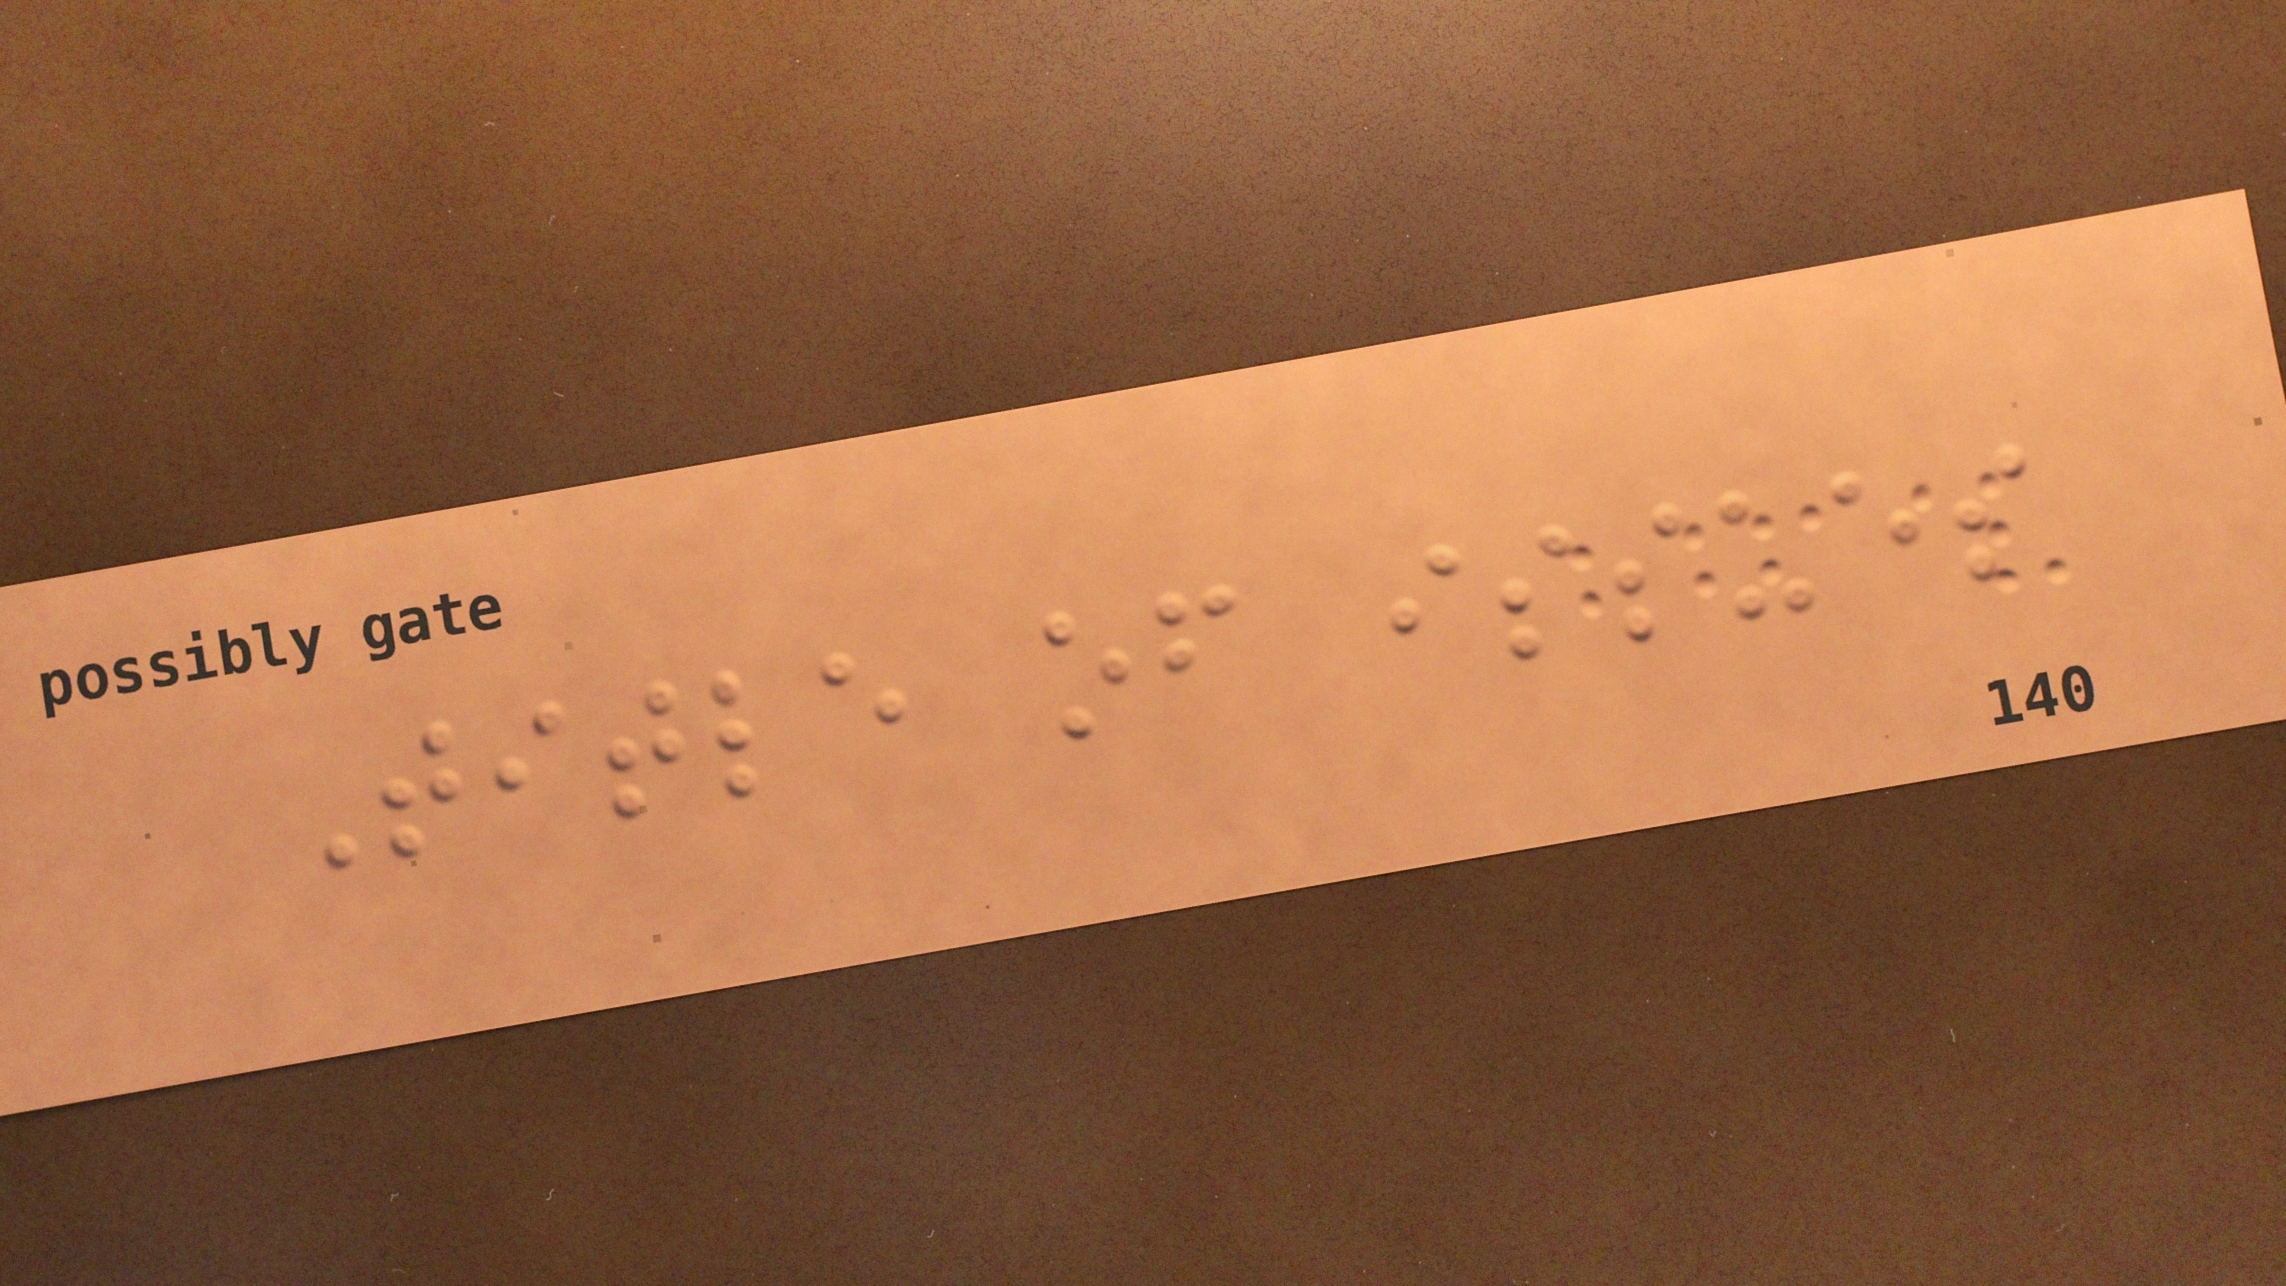Title of issues
